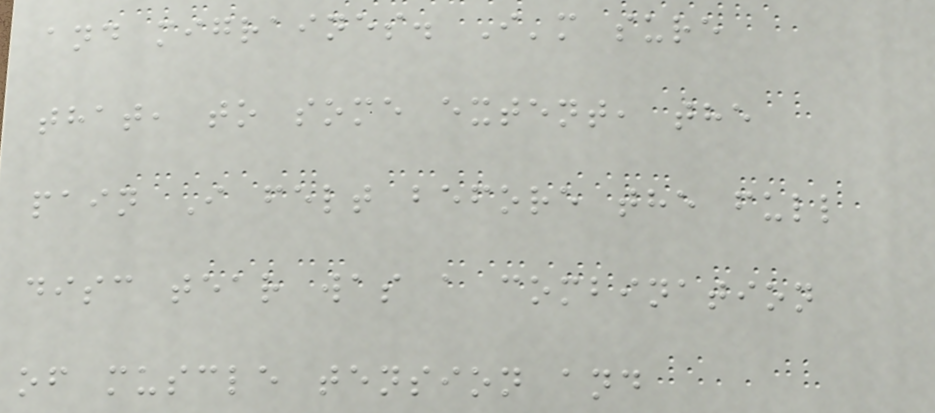and migraines. I'm sure
that, to some extent, the
pain I felt before the full
disc tear was a combination
of muscle tension and
